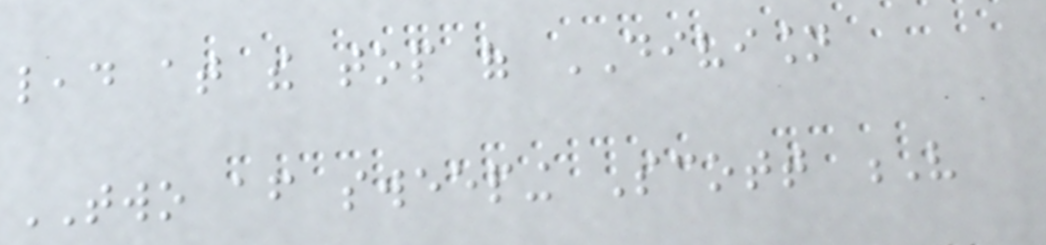lead at the top of DIVISION
TWO after sweeping Scott V
